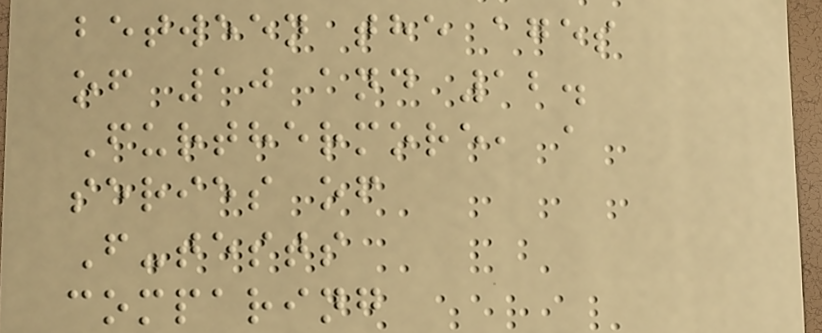between the ages
of 10 and 12.
Furthermore, a
series of
F-tests
comparing
